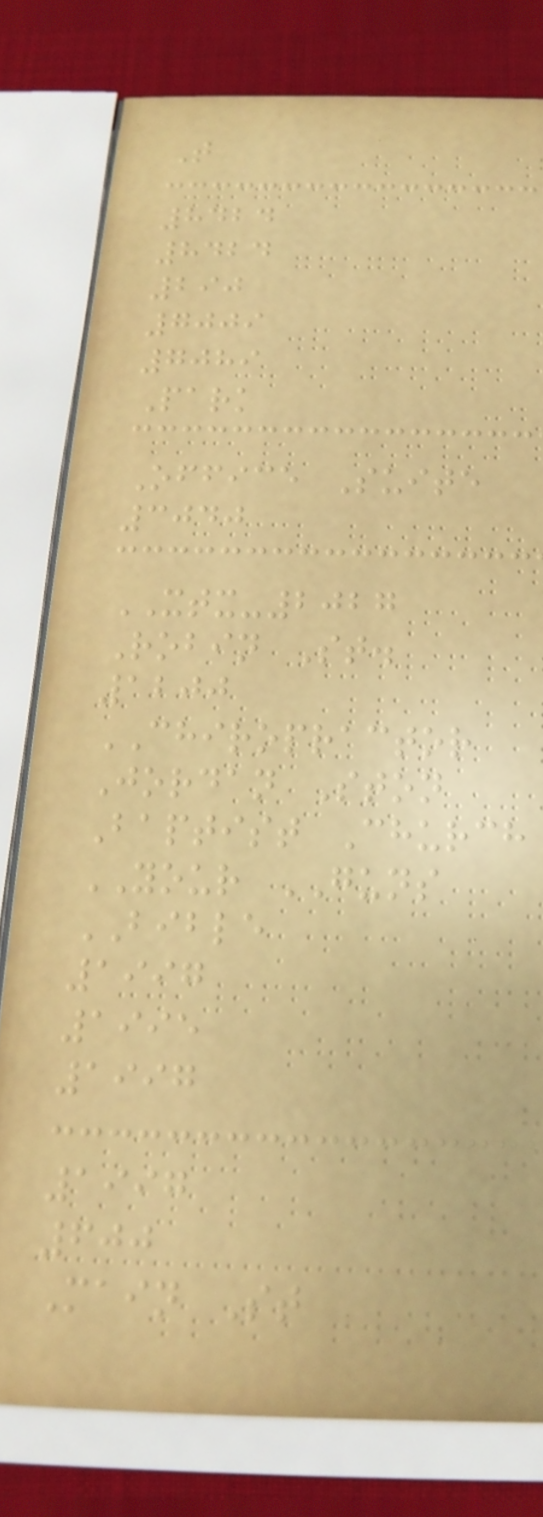T
8424
8424
290
7009
7089
Park
Office Suite
3040
XTX-2027
Robin St.
1200
CHIROPRACTOR
Jordan Ston
Baptist Church
YOUR GUNS
BIBLE
1997
1995
1997
1997
600
Main St
